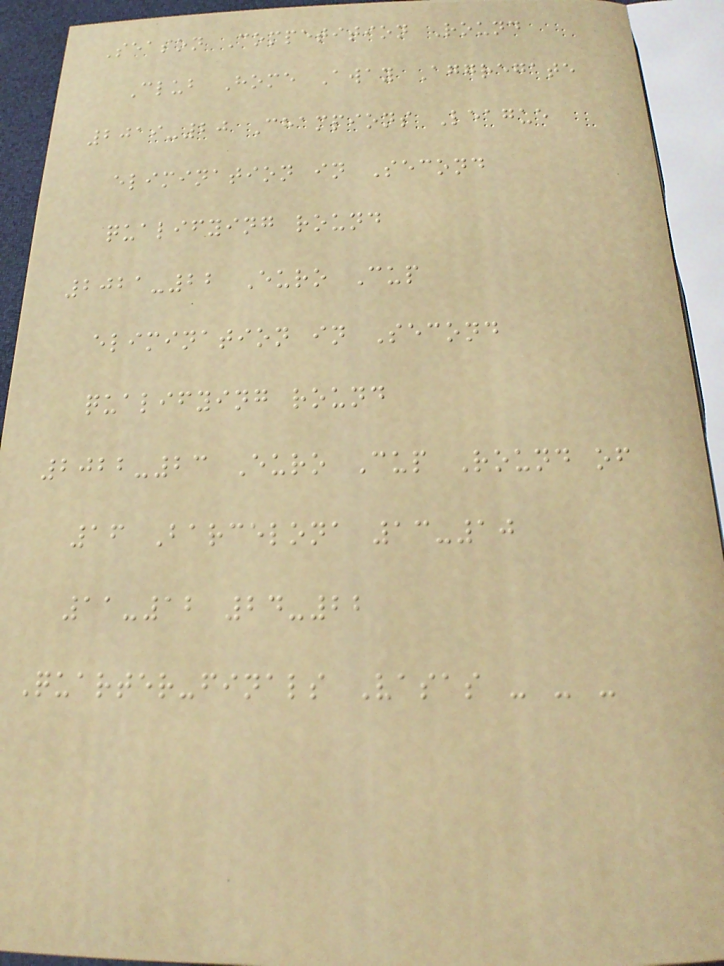Season Competition Round
Club Home Away Aggregate
2019-20 Champions League
elimination in Second
qualifying round
2021-22 Euro Cup
elimination in Second
qualifying round
2022-23 Euro Cup Round of
16 Barcelona 13-10
11-12 24-22
Quarter-finals Vasas - - -
